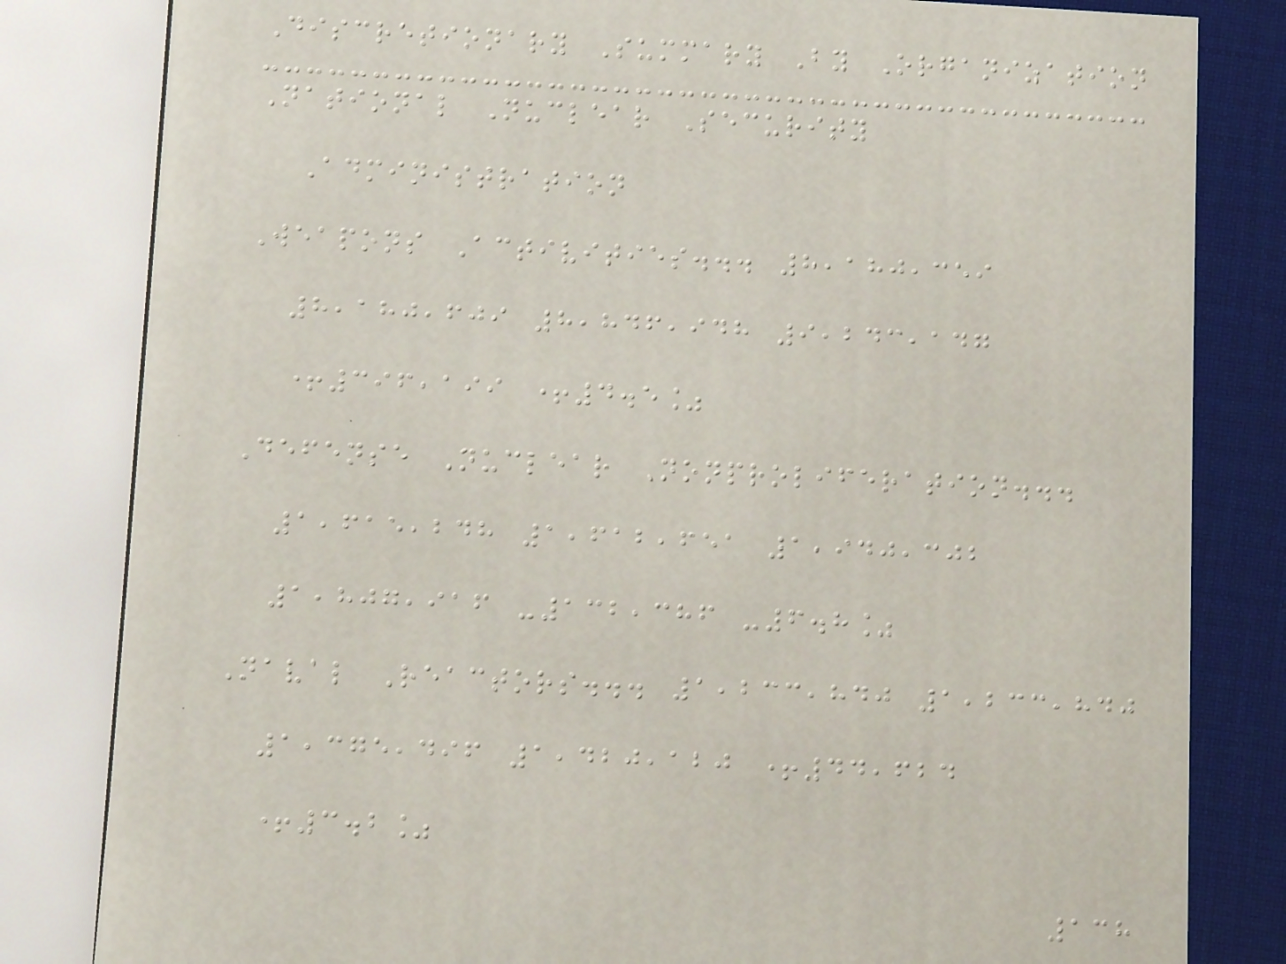Discretionary Summary By Organization
National Nuclear Security
Administration
Weapons Activities... 8,180,359
8,180,609 8,846,948 9,243,147
+396,199 +4.5%
Defense Nuclear Nonproliferation...
1,615,248 1,612,651 1,940,302
1,807,916 -132,386 -6.8%
Naval Reactors... 1,233,840 1,233,840
1,375,496 1,420,120 +44,624
+3.2%
138
